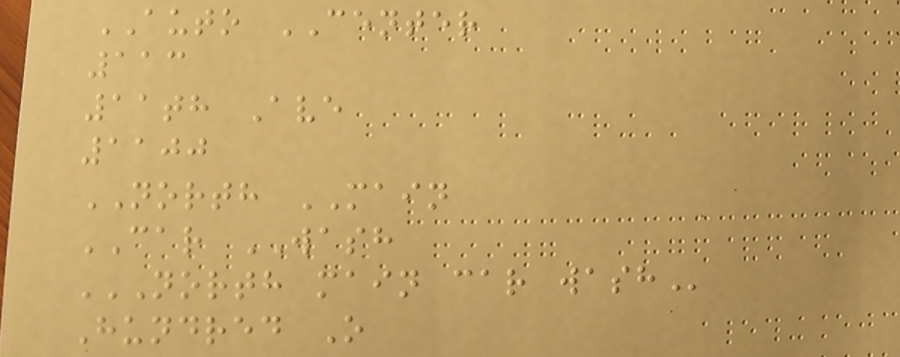AUTO CENTER
113
11th Ave
1100
NORTH MAIN
CAR WASH
NORTH MAIN CAR WASH
Hundred O
